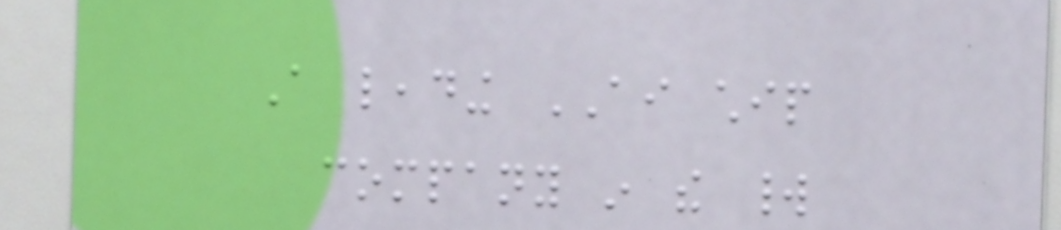A leading AI chip
company in the world
